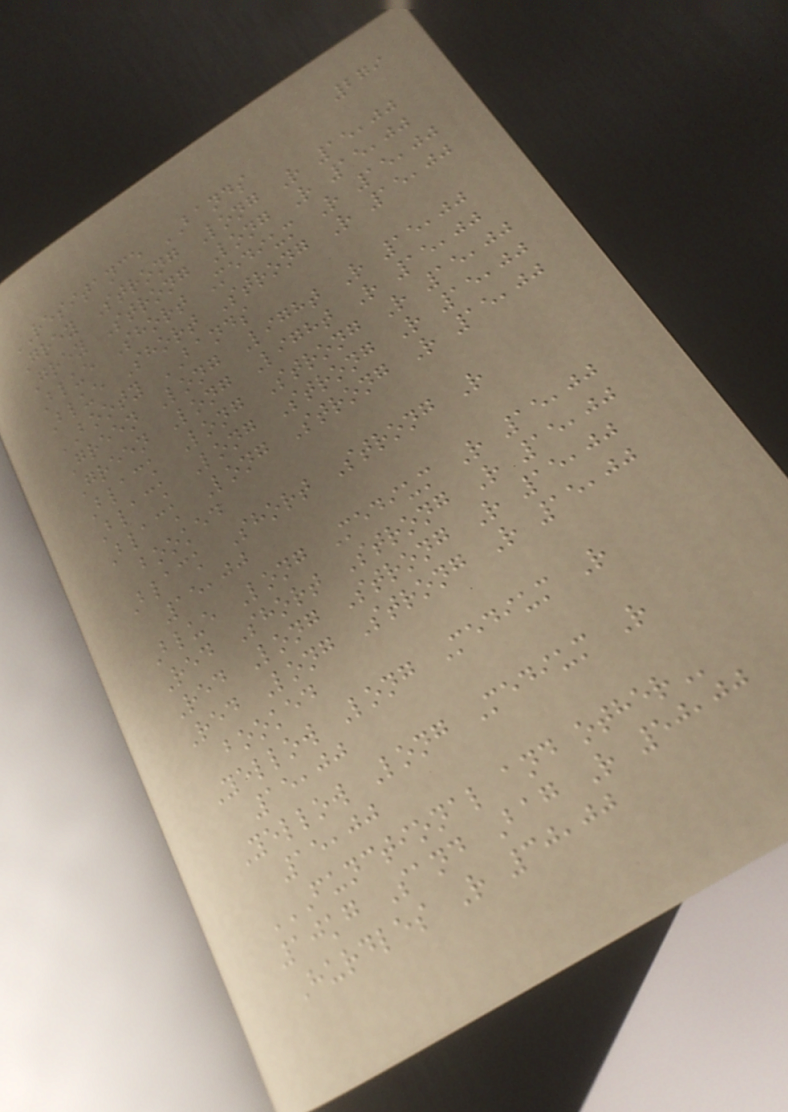279
RESITANCE BANDS
Grey Strong Long R 15,00
Grey Strong Long R 15,00
Blue Short Medium R 15,00
Blue Short Strong R 15,00
BOOTY BANDS
Green Long Light R 15,00
Green Long Light R 15,00
Black Long Strong R 15,00
Black Long Strong R 15,00
Black Long Strong R 15,00
booked
Black Short Strong R
15,00
Blue Long Medium R 15,00
Red Short Strong R 15,00
Red Long Strong R 15,00
Red Long Strong R 15,00
booked
Yellow Long Medium R
15,00
Yellow Long Medium R
15,00
FUNCTIONAL AND OTHER
10kg Sand Bag R 50,00
Hurdles R 30,00
